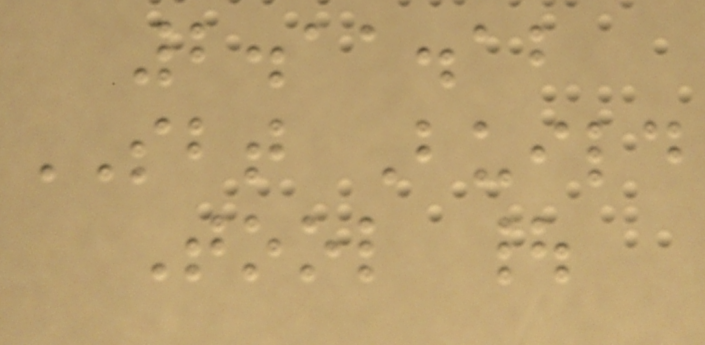2.11.12
SBT Build
Tool |
